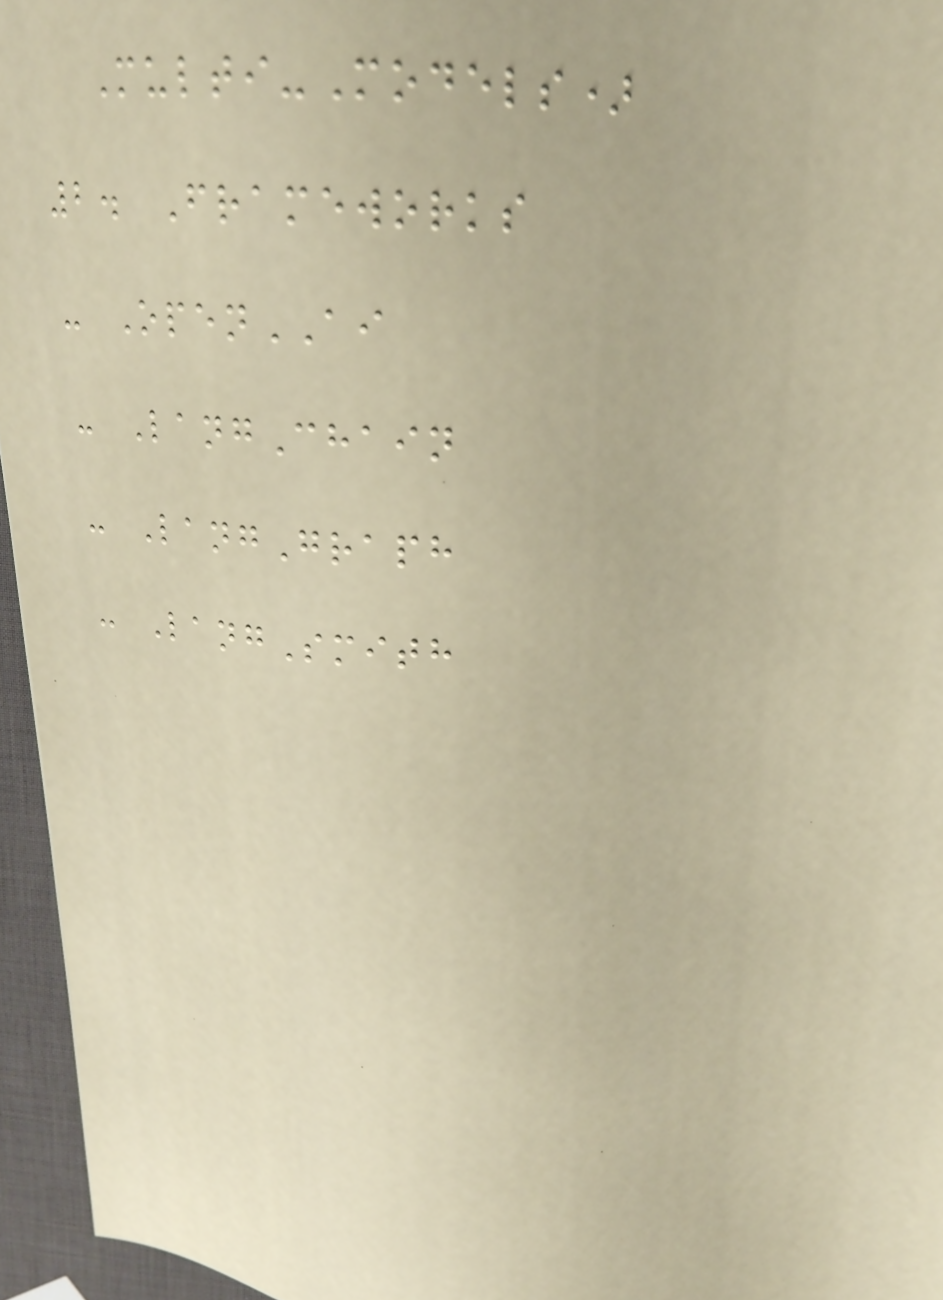Multi-Models)
2. Frameworks
- OpenAI
- LangChain
- LangGraph
- LangSmith
